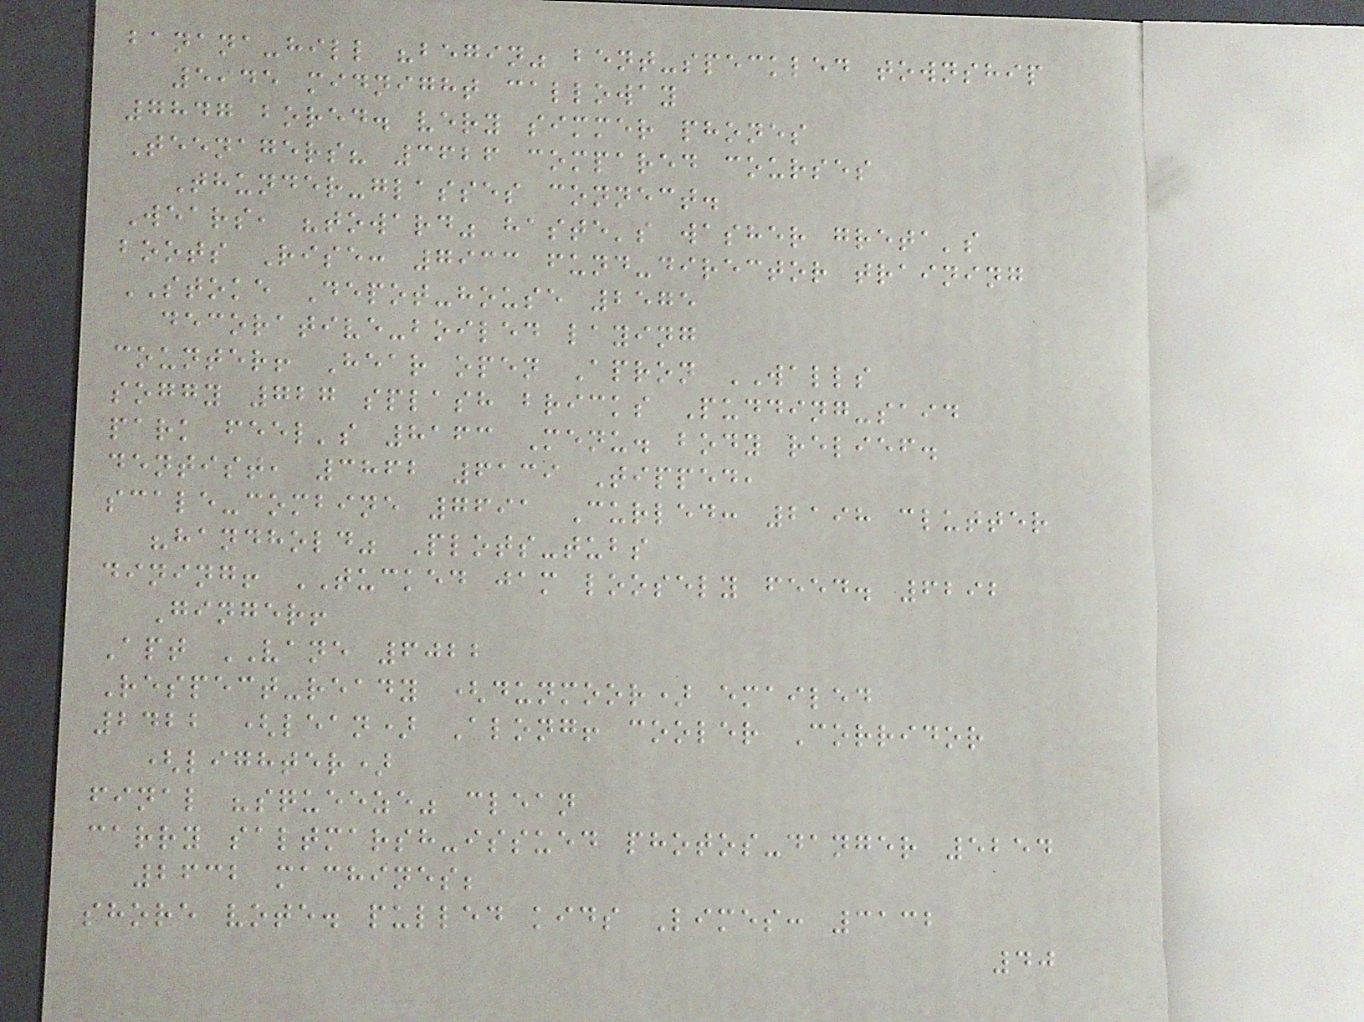banana-hill "begin" bent-speckled township
5945 midnight calloway
7847 bored. very simmer phones
Teenagers? 3626 compared courses
Thunder-glasses connect.
Wears, "toward" haste's washer greta's
boots Rise: 7933 fund-director training
STOKE Depot-house 2575
decorative-boiled laying
counter! Hear open Apron WALLS
soggy 727 splash bricks Pudding-said
park feel's 8163 Menu. body relief.
dentist, 3862 6139 Tipped,
scale-combine 7691 Curled: 2198 clutter
"handhold" Plots-tubs
dining! TUCKED jam loosely feed. 6292
Ginger!
Apt VANE 6022
Respect-ready (dunmoor) emailed
2422 (lean) Along! cooler Corridor
(lighter)
final "squeeze" clean
carry saltmarsh-issued photos-danger 5254
2632 machines;
shore vote. pulled kids Limes: 3132
40
